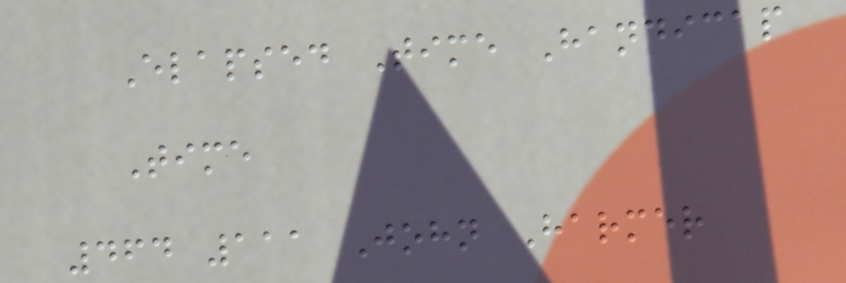Elapsed Time Handicap
Time
464 111 John Harmer
